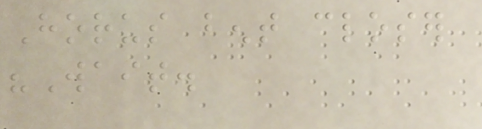Horus bent closer
"Wait.
